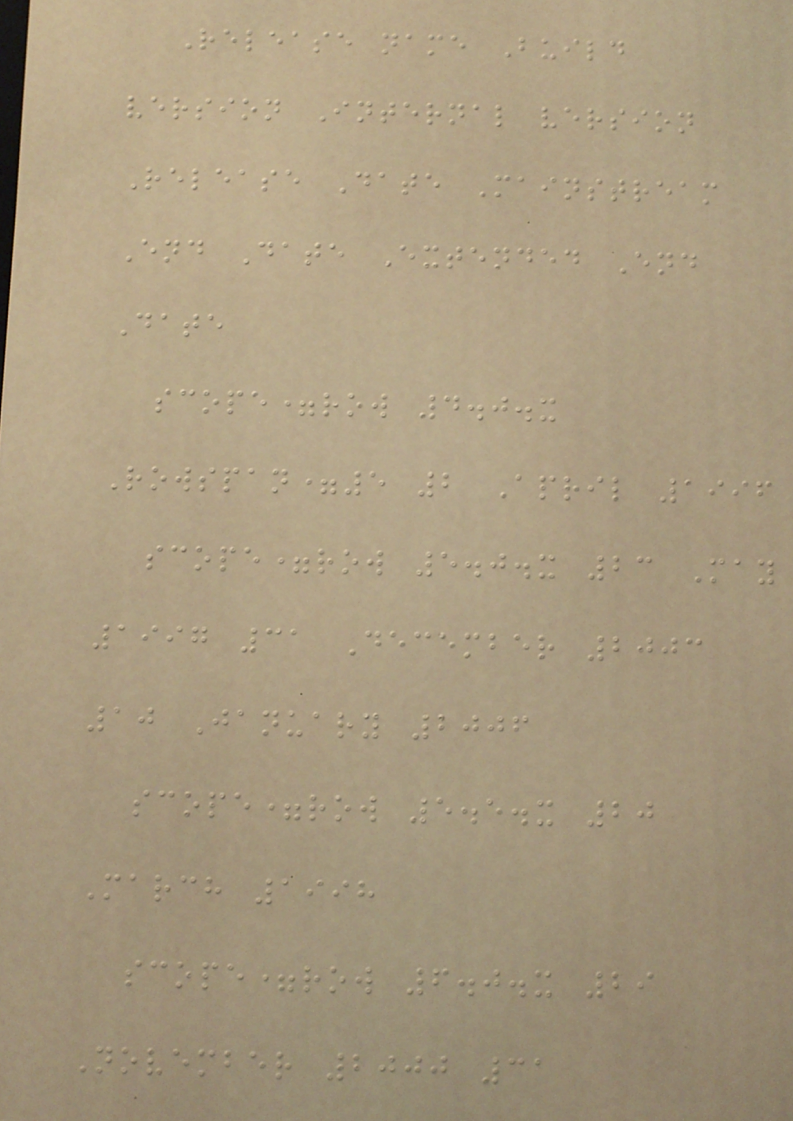Release name Build
version Internal version
Release Date Mainstream
End Date Extended End
Date
scope=row 4.0.x
Rowspan=5 2 April 1996
scope=row 5.0.x 23 May
1997 31 December 2003
10 January 2006
scope=row 5.5.x 20
March 1998
scope=row 6.0.x 29
November 2000 31
